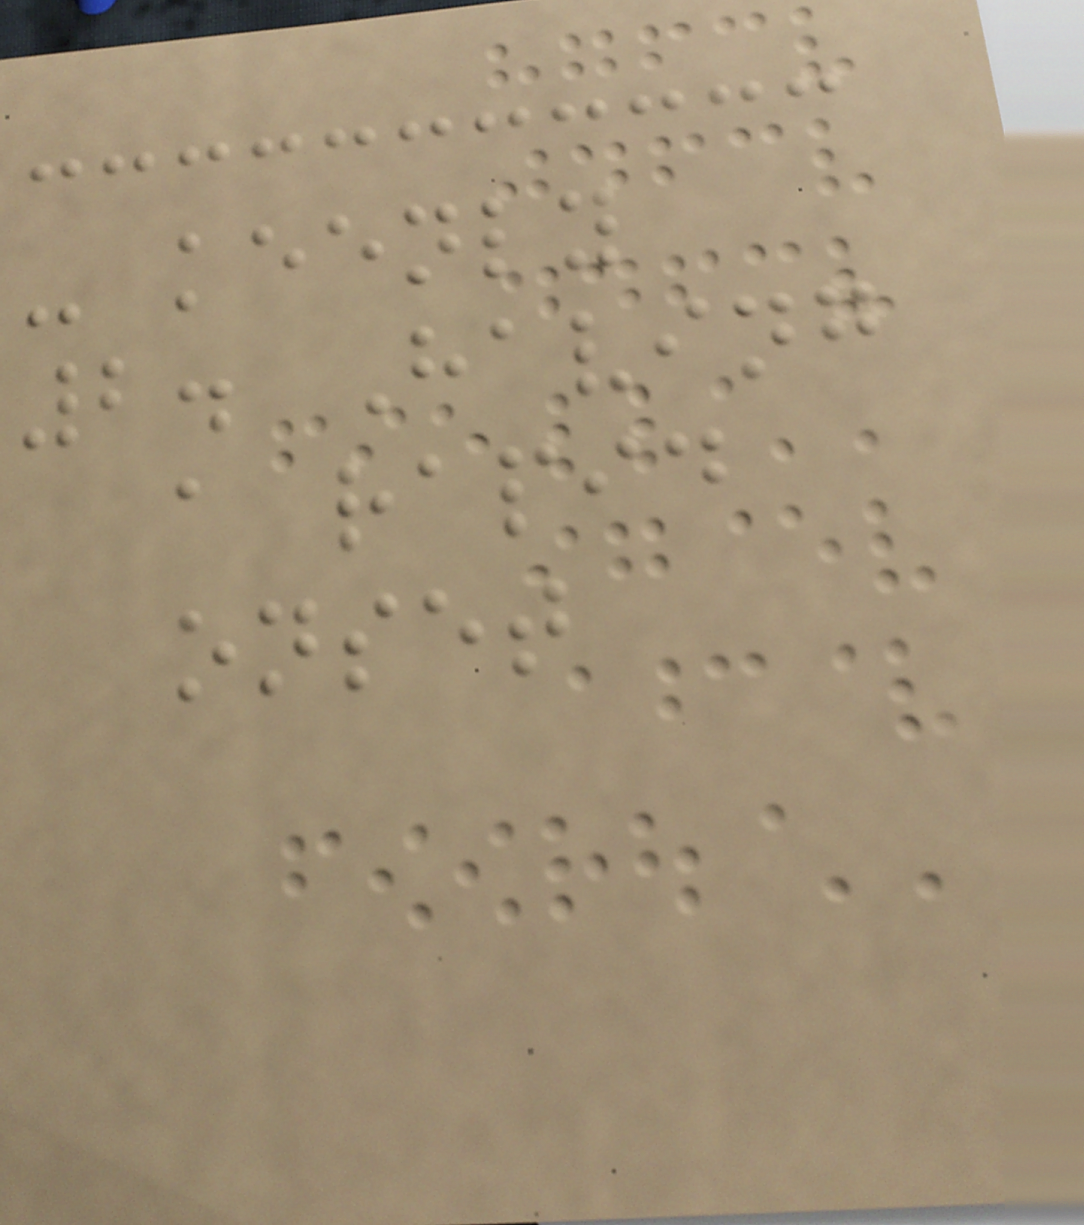- keenly
2. Having
a rapid
onset
